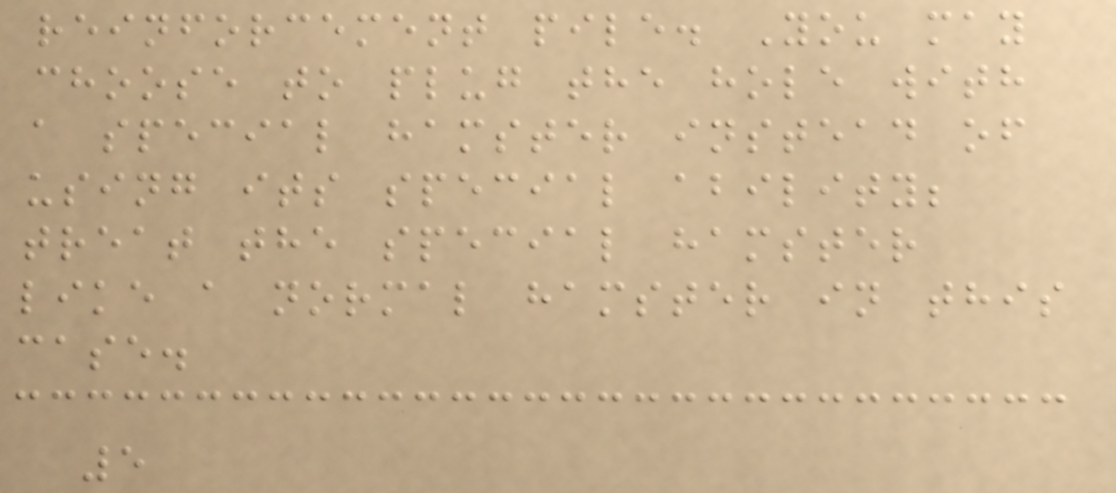reinforcement pile. You may
choose to plug the hole with
a special hamster instead of
using its special ability;
treat the special hamster
like a normal hamster in this
case.
5
